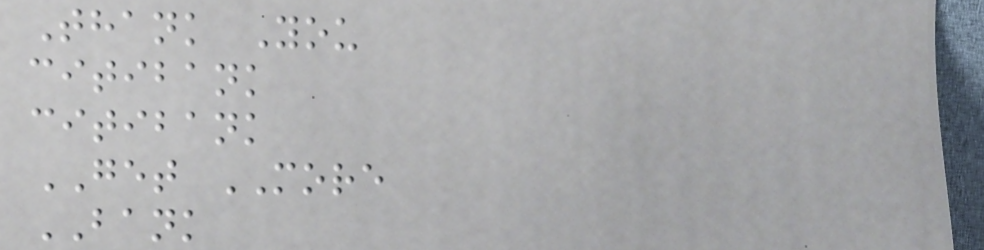Thank You
citibank
citibank
GET MORE
BANK
